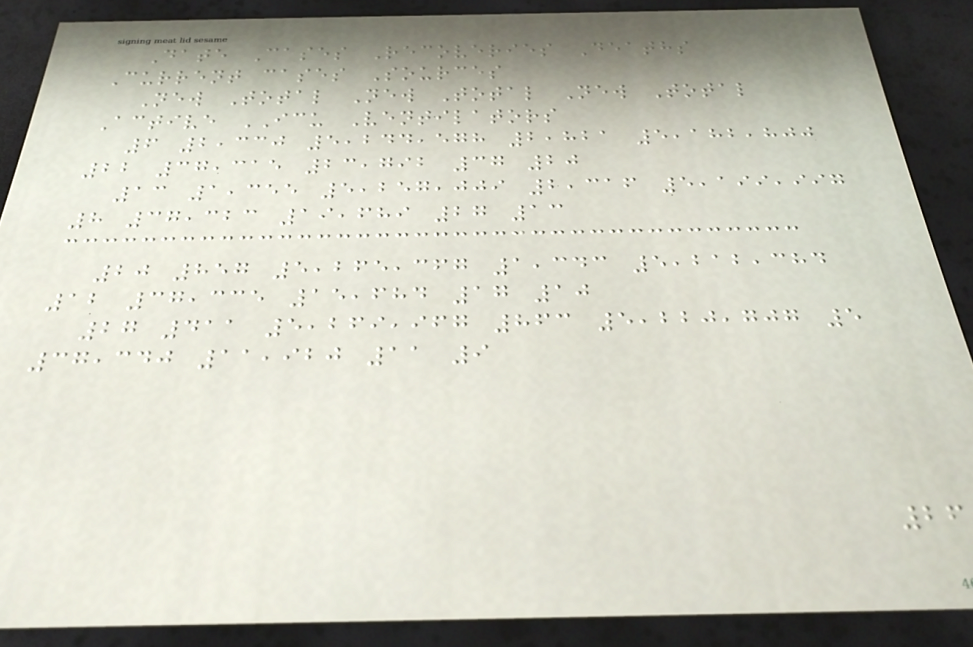Date Cases Recoveries Deaths
Current cases Sources
New Total New Total New Total
Active ICU Ventilators
6 2,330 5,244,578 2,821 5,182,800
22 37,315 23,792 37 20
13 1,355 5,257,009 2,316 5,199,997
8 37,323 19,689 27 13
20 857 5,265,367 1,343 5,212,384
12 37,335 15,684 17 10
27 411 5,269,967 863 5,220,707 5
37,340 11,920 11 9
26
